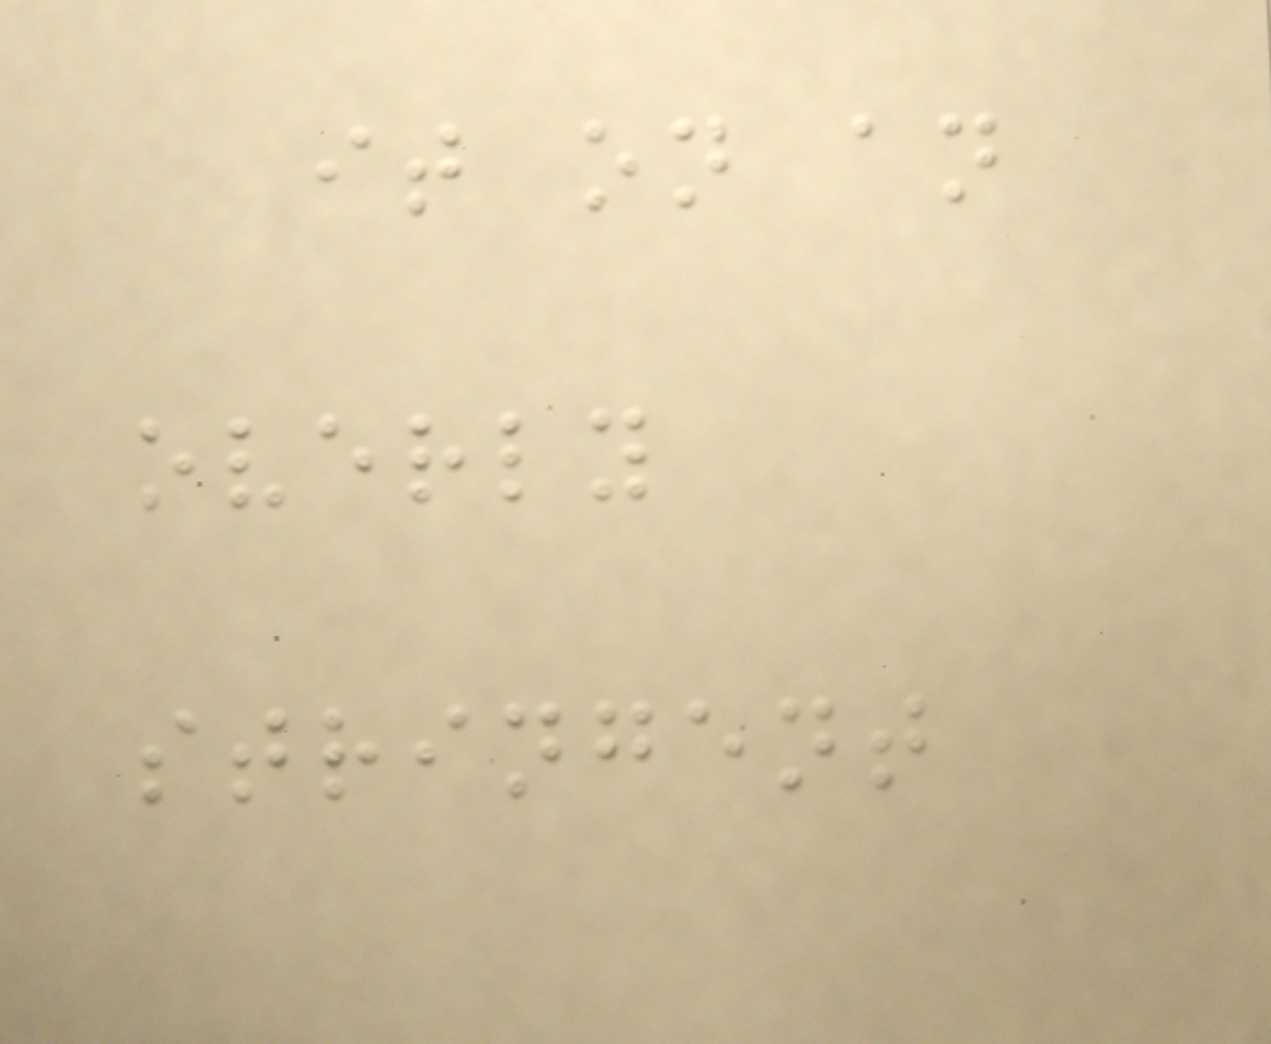it on an
overly
stringent
